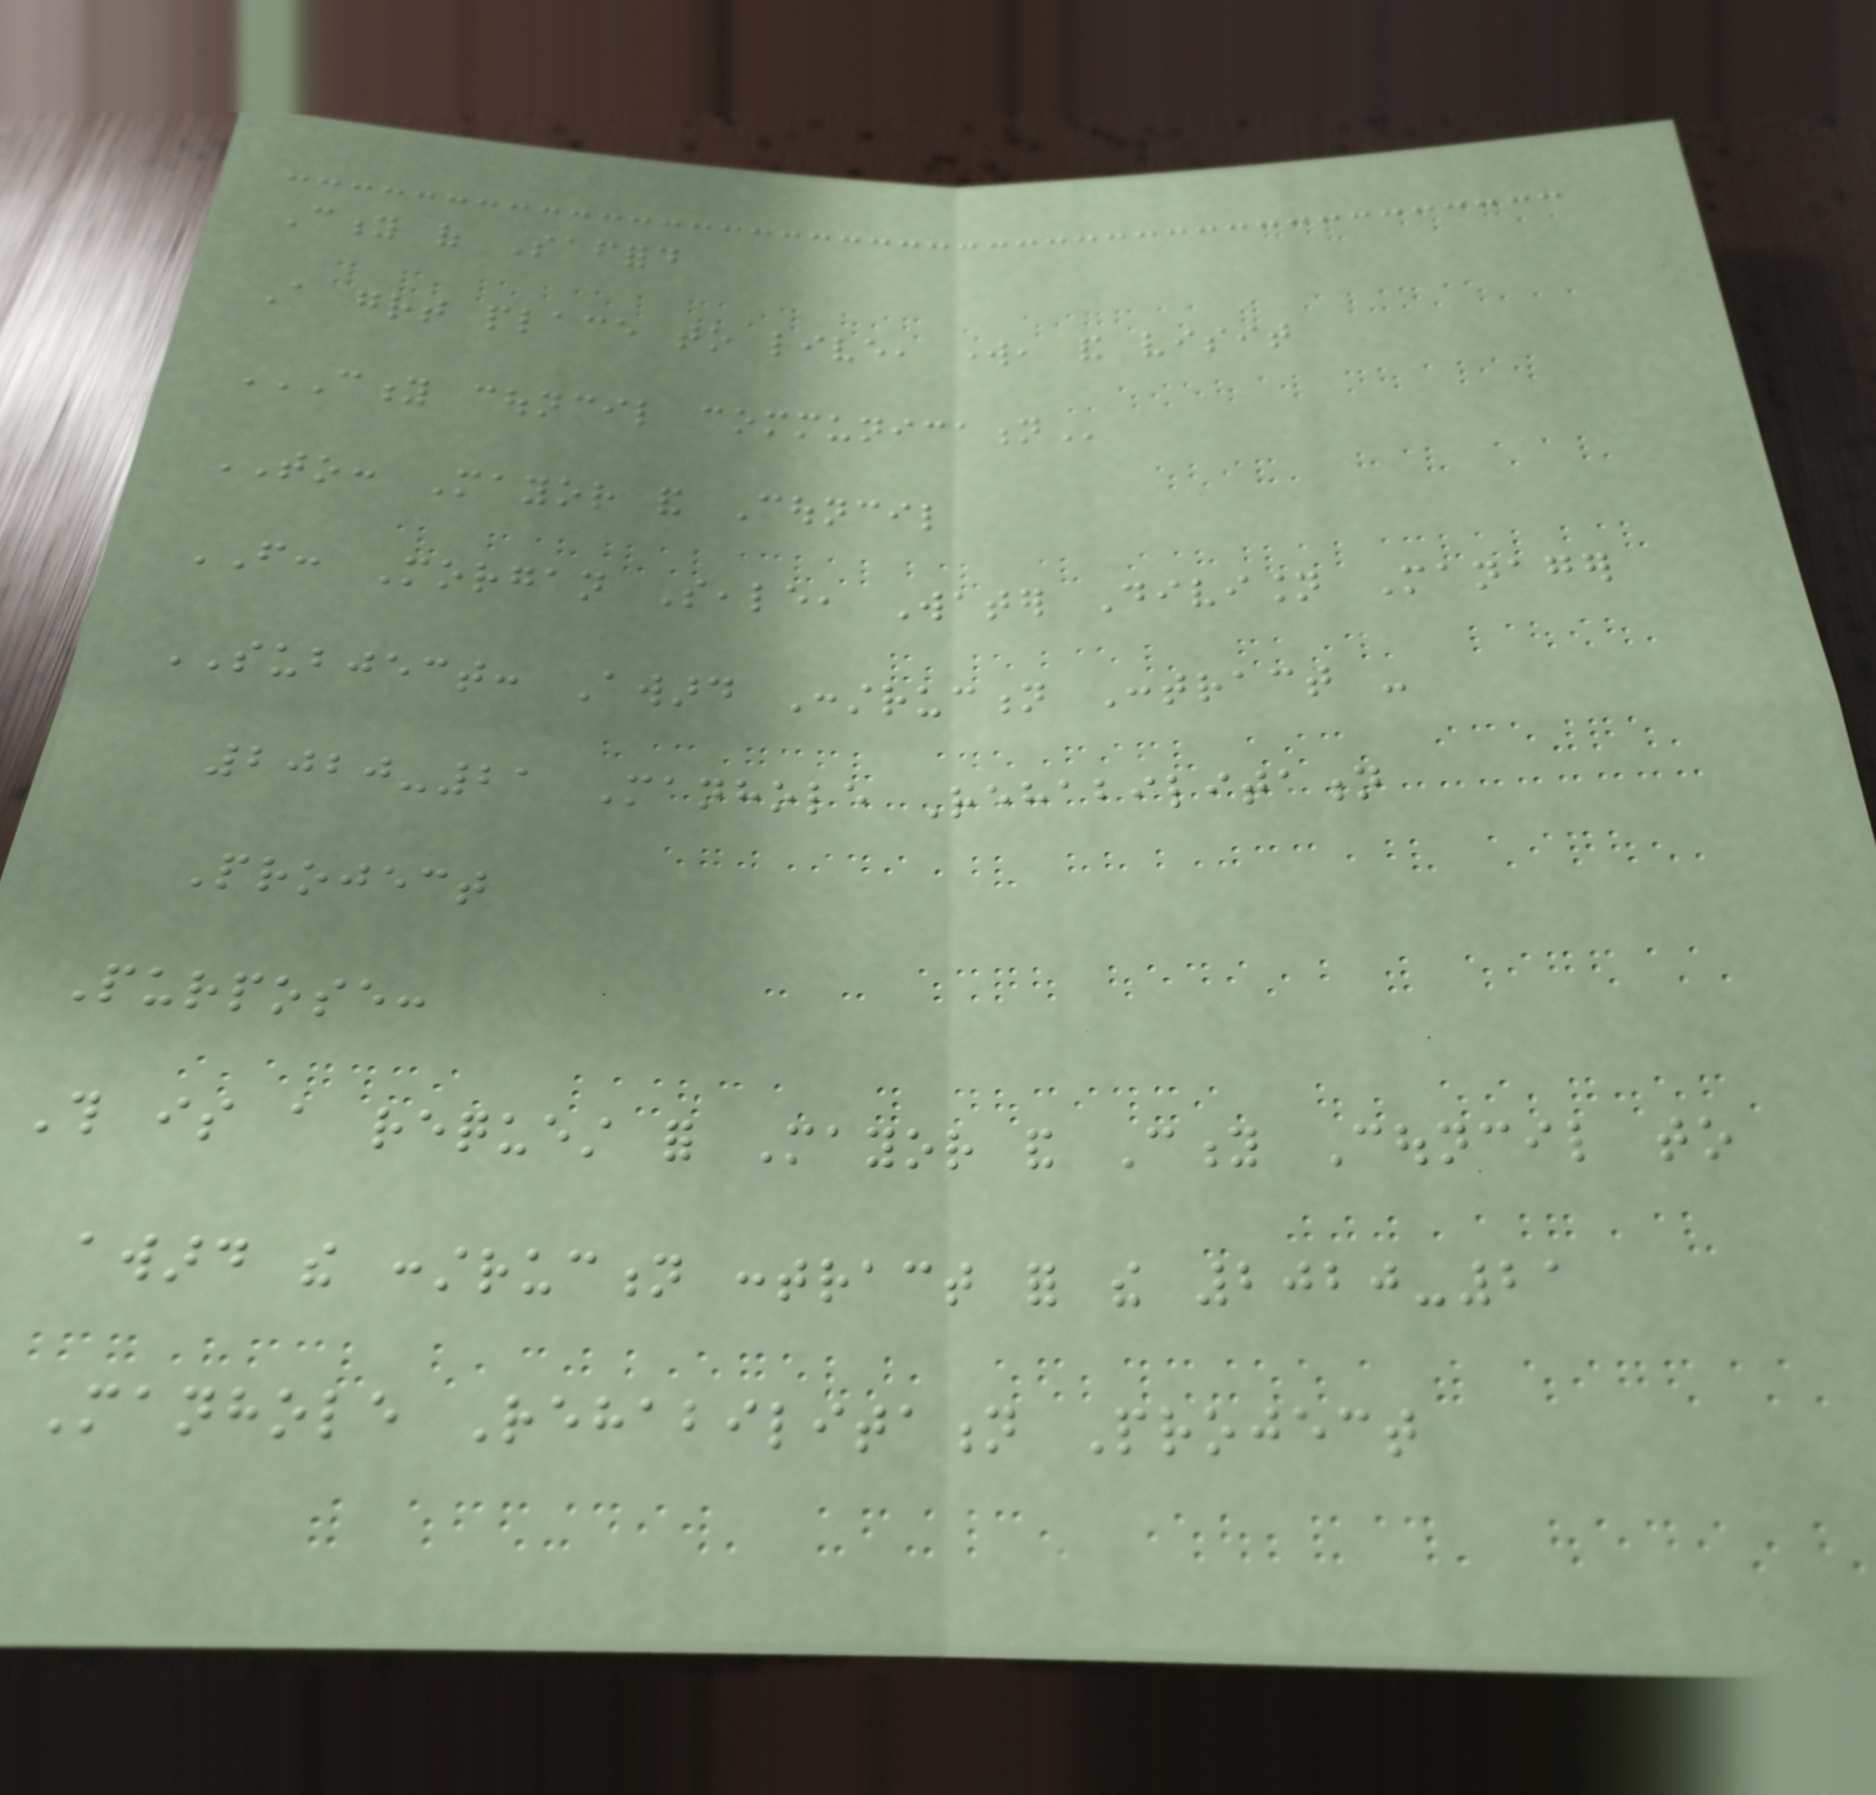City of Safford
A great place to live, work, and visit
CITY COUNCIL COMMUNICATION
TO: Mayor and Council
FROM: Morgan Seale, Water Division Manager
SUBJECT: Award Construction Contract -
2020-21 Manhole Rehabilitation
Project
Purpose:
This is a request for Mayor and City Council to
award the construction contract for the 2020-21
Manhole Rehabilitation Project
